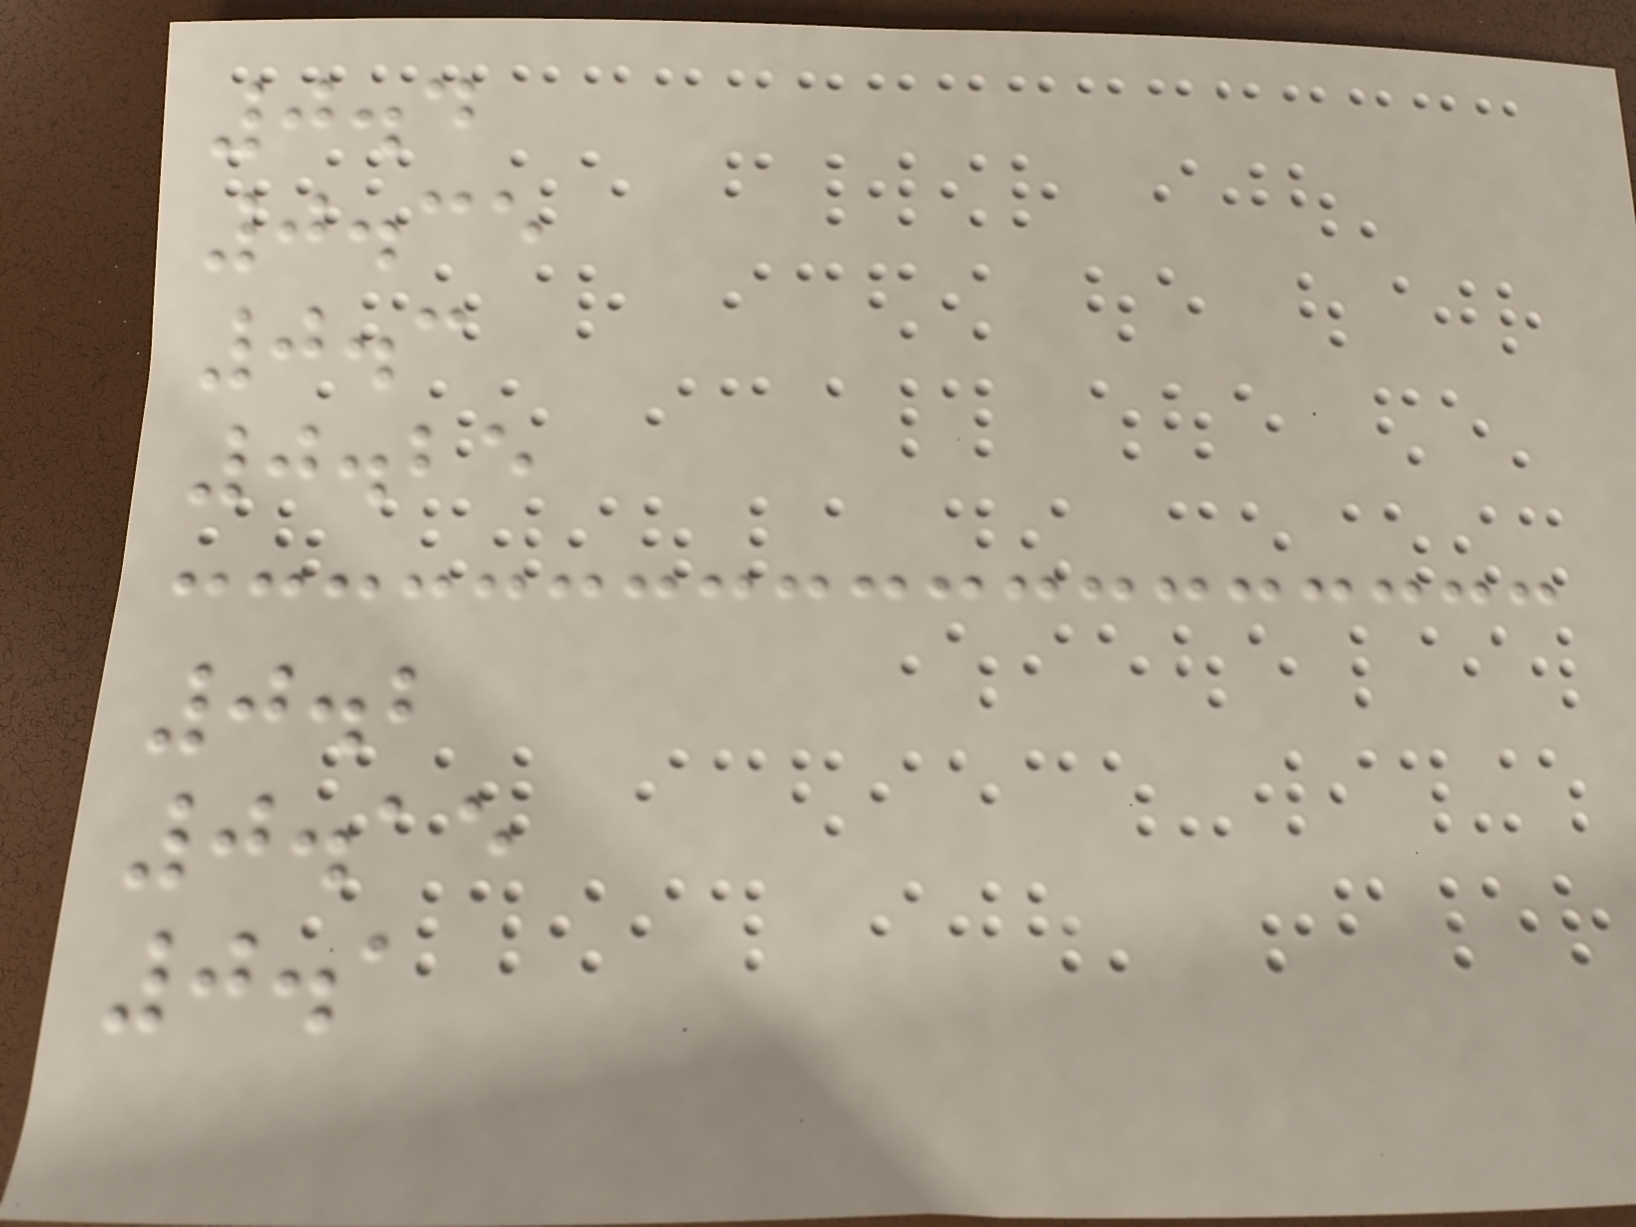0.4
0.35
0.3
0.25
0.2
0.15
0.1
